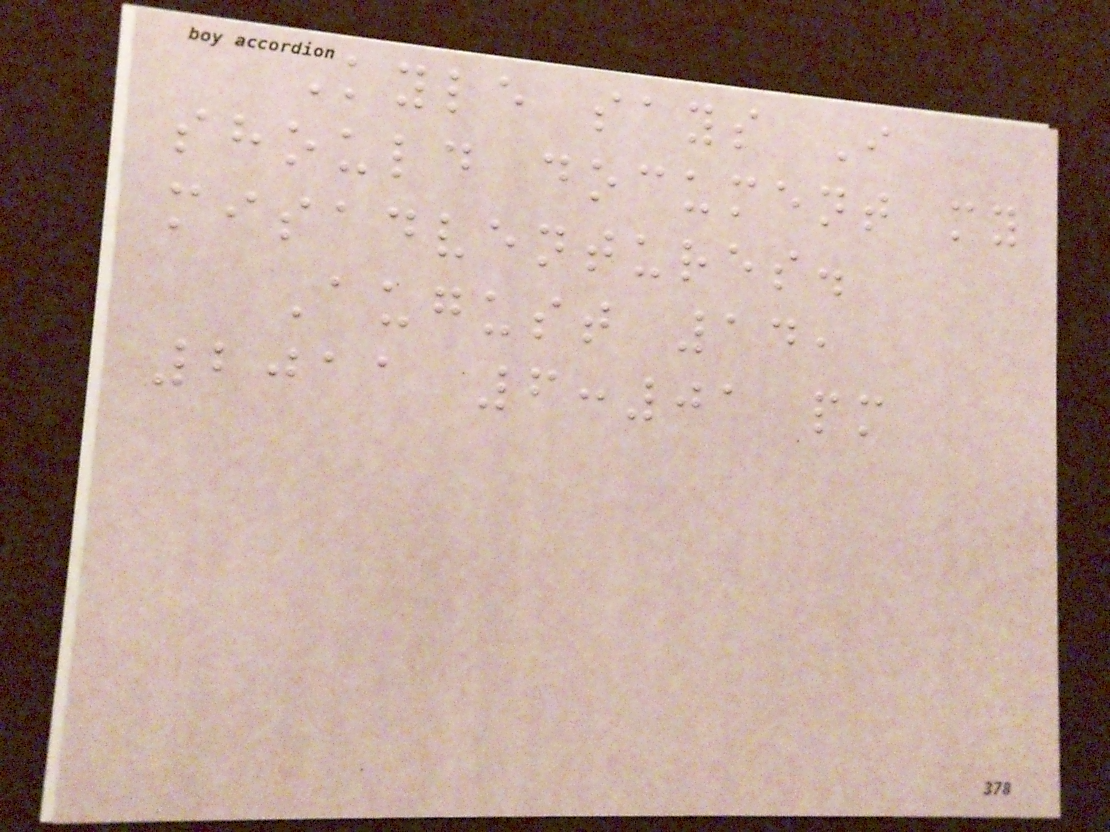Kyle says I
should document my
misadventures.
August 14,
2011 6:01 pm
